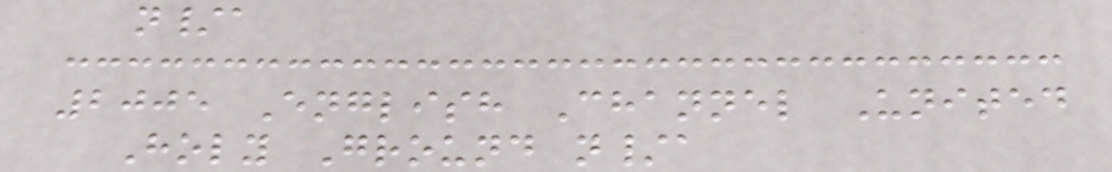n/a
2005 English Channel United
Holy Ground n/a
